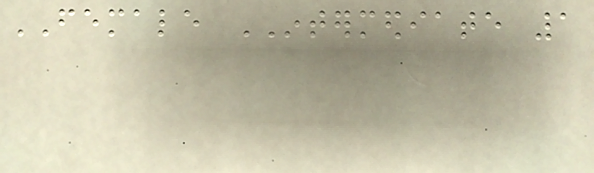FEMALE INTERMEDIATE 1
